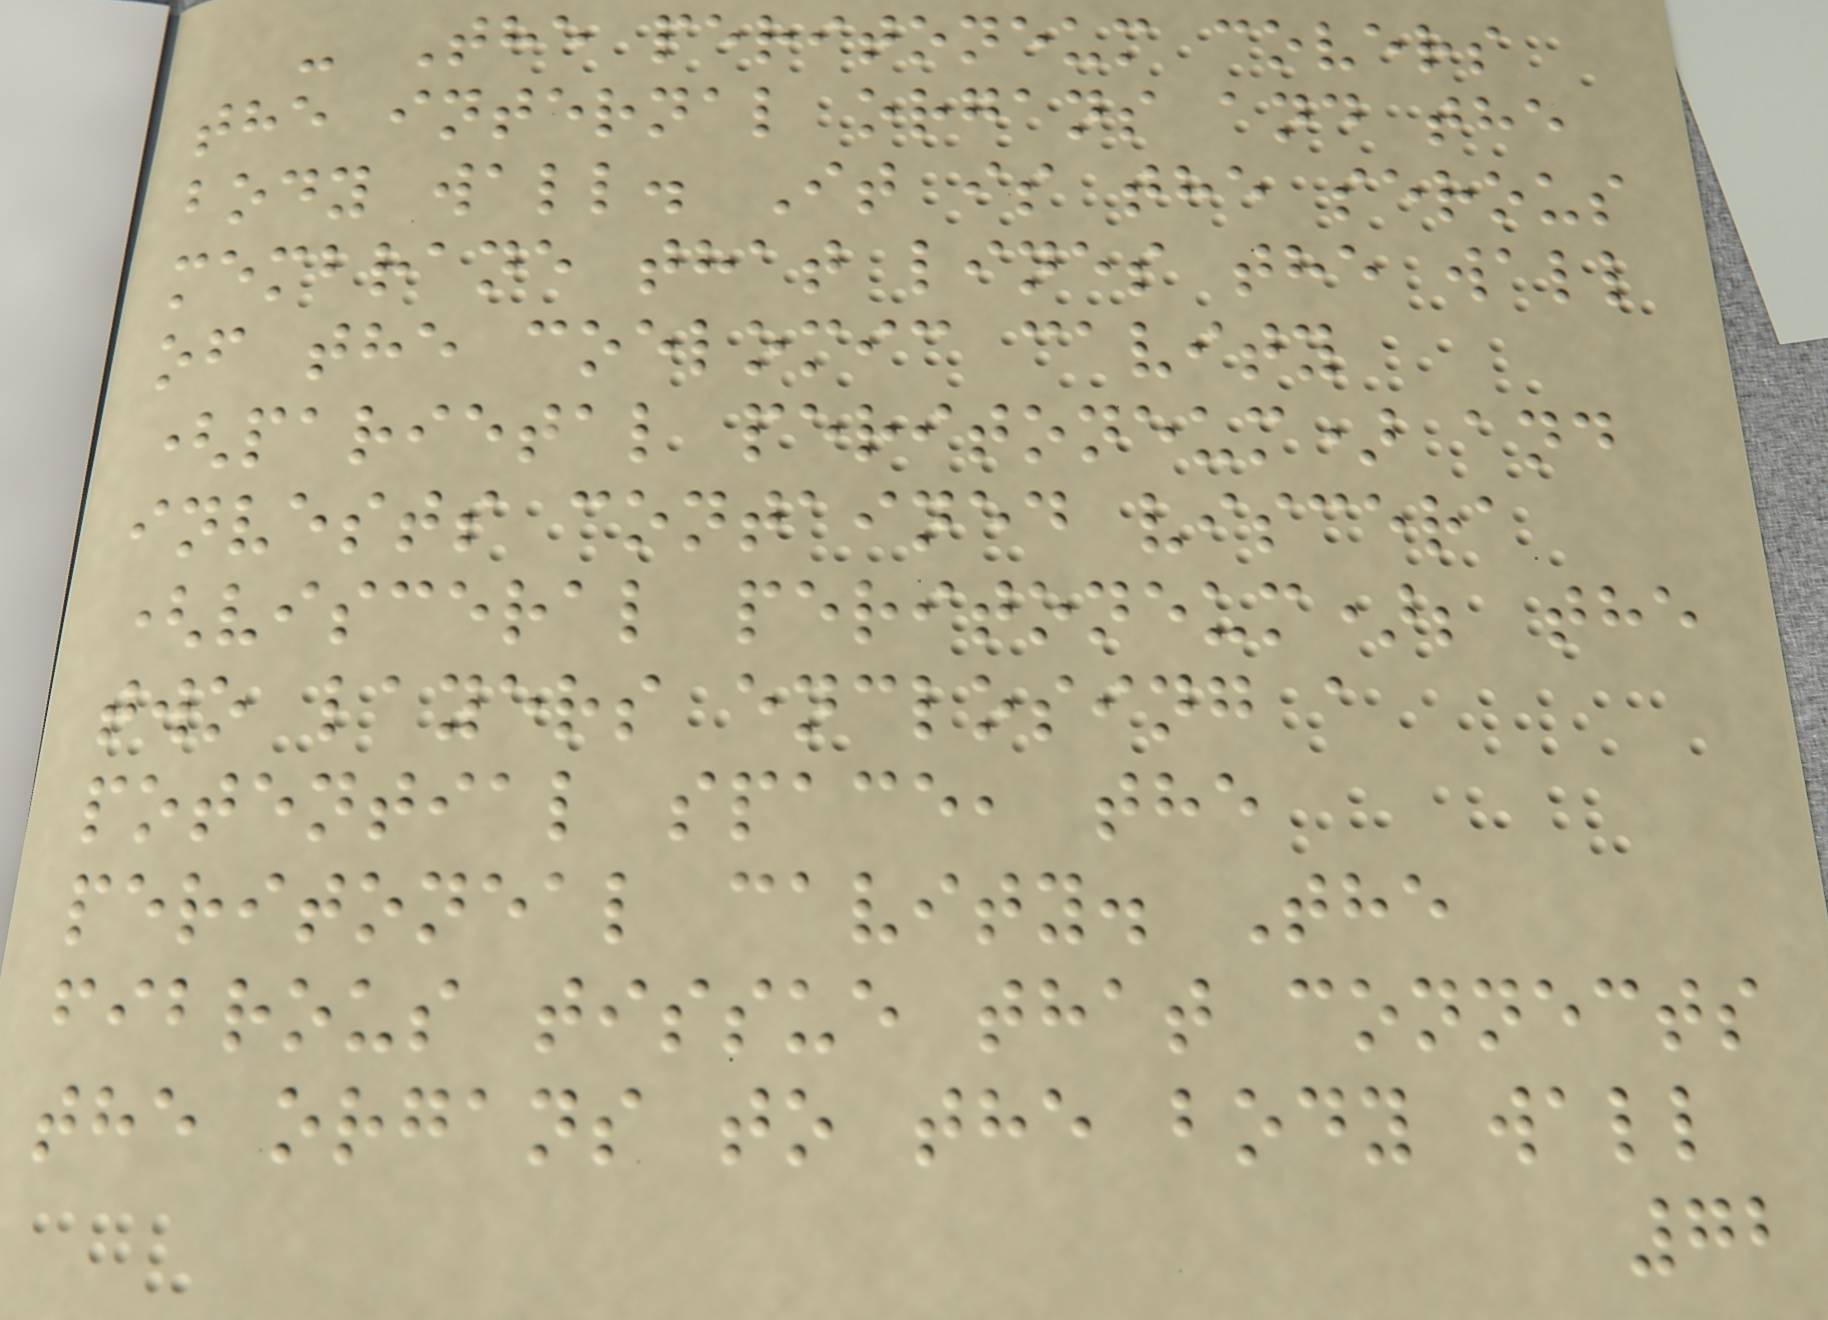- The peritoneum covers
the internal organs and the
body wall. It is the serous
membrane that lines the wall
of the coelomic cavity
(parietal peritoneum) and
invests contained viscera
(visceral peritoneum); the
two layers enclosing a
potential space, the
peritoneal cavity. The
fibrous tissue that connects
the organs to the body wall
72
